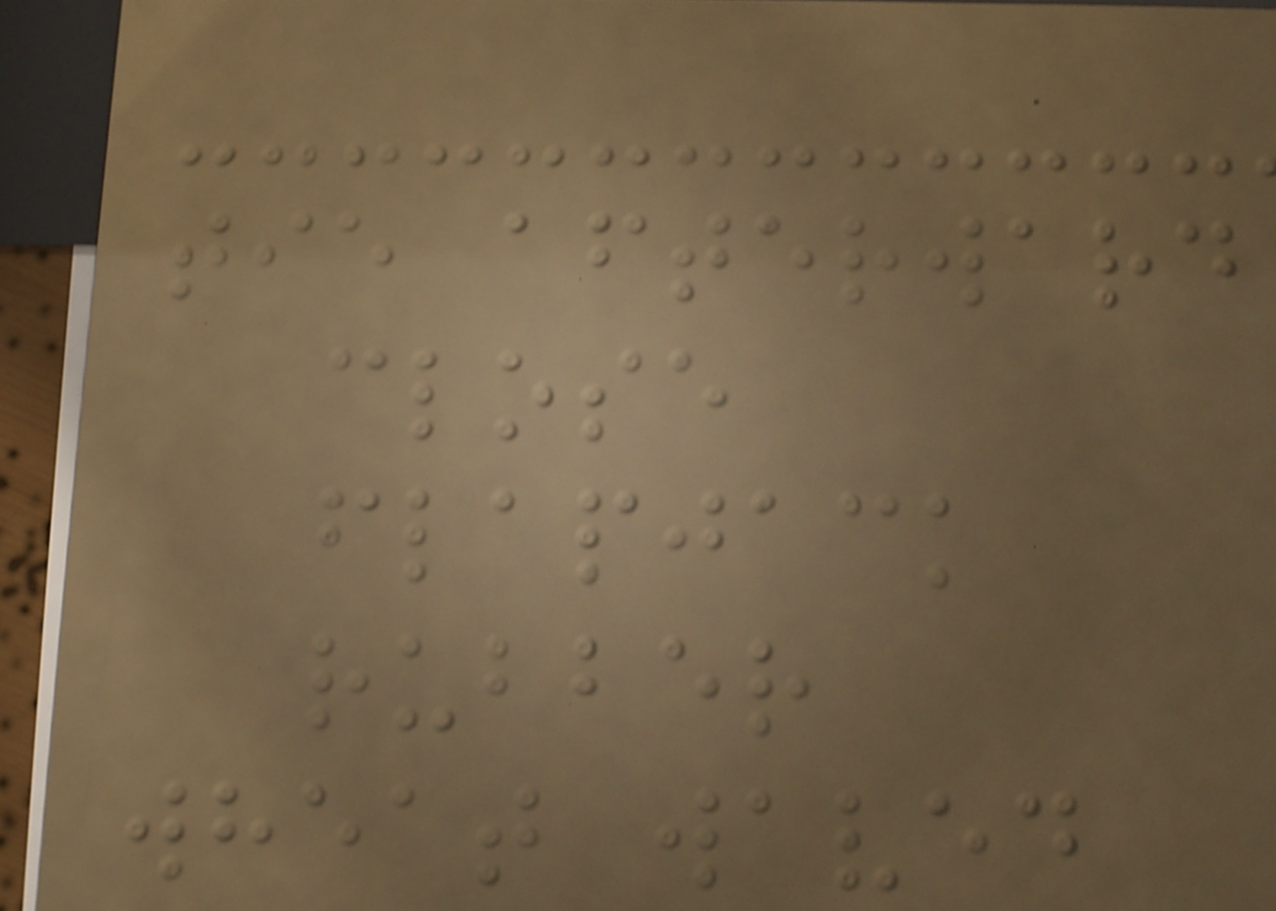tie afterward
close
flapjack
rubber
wheat waved
